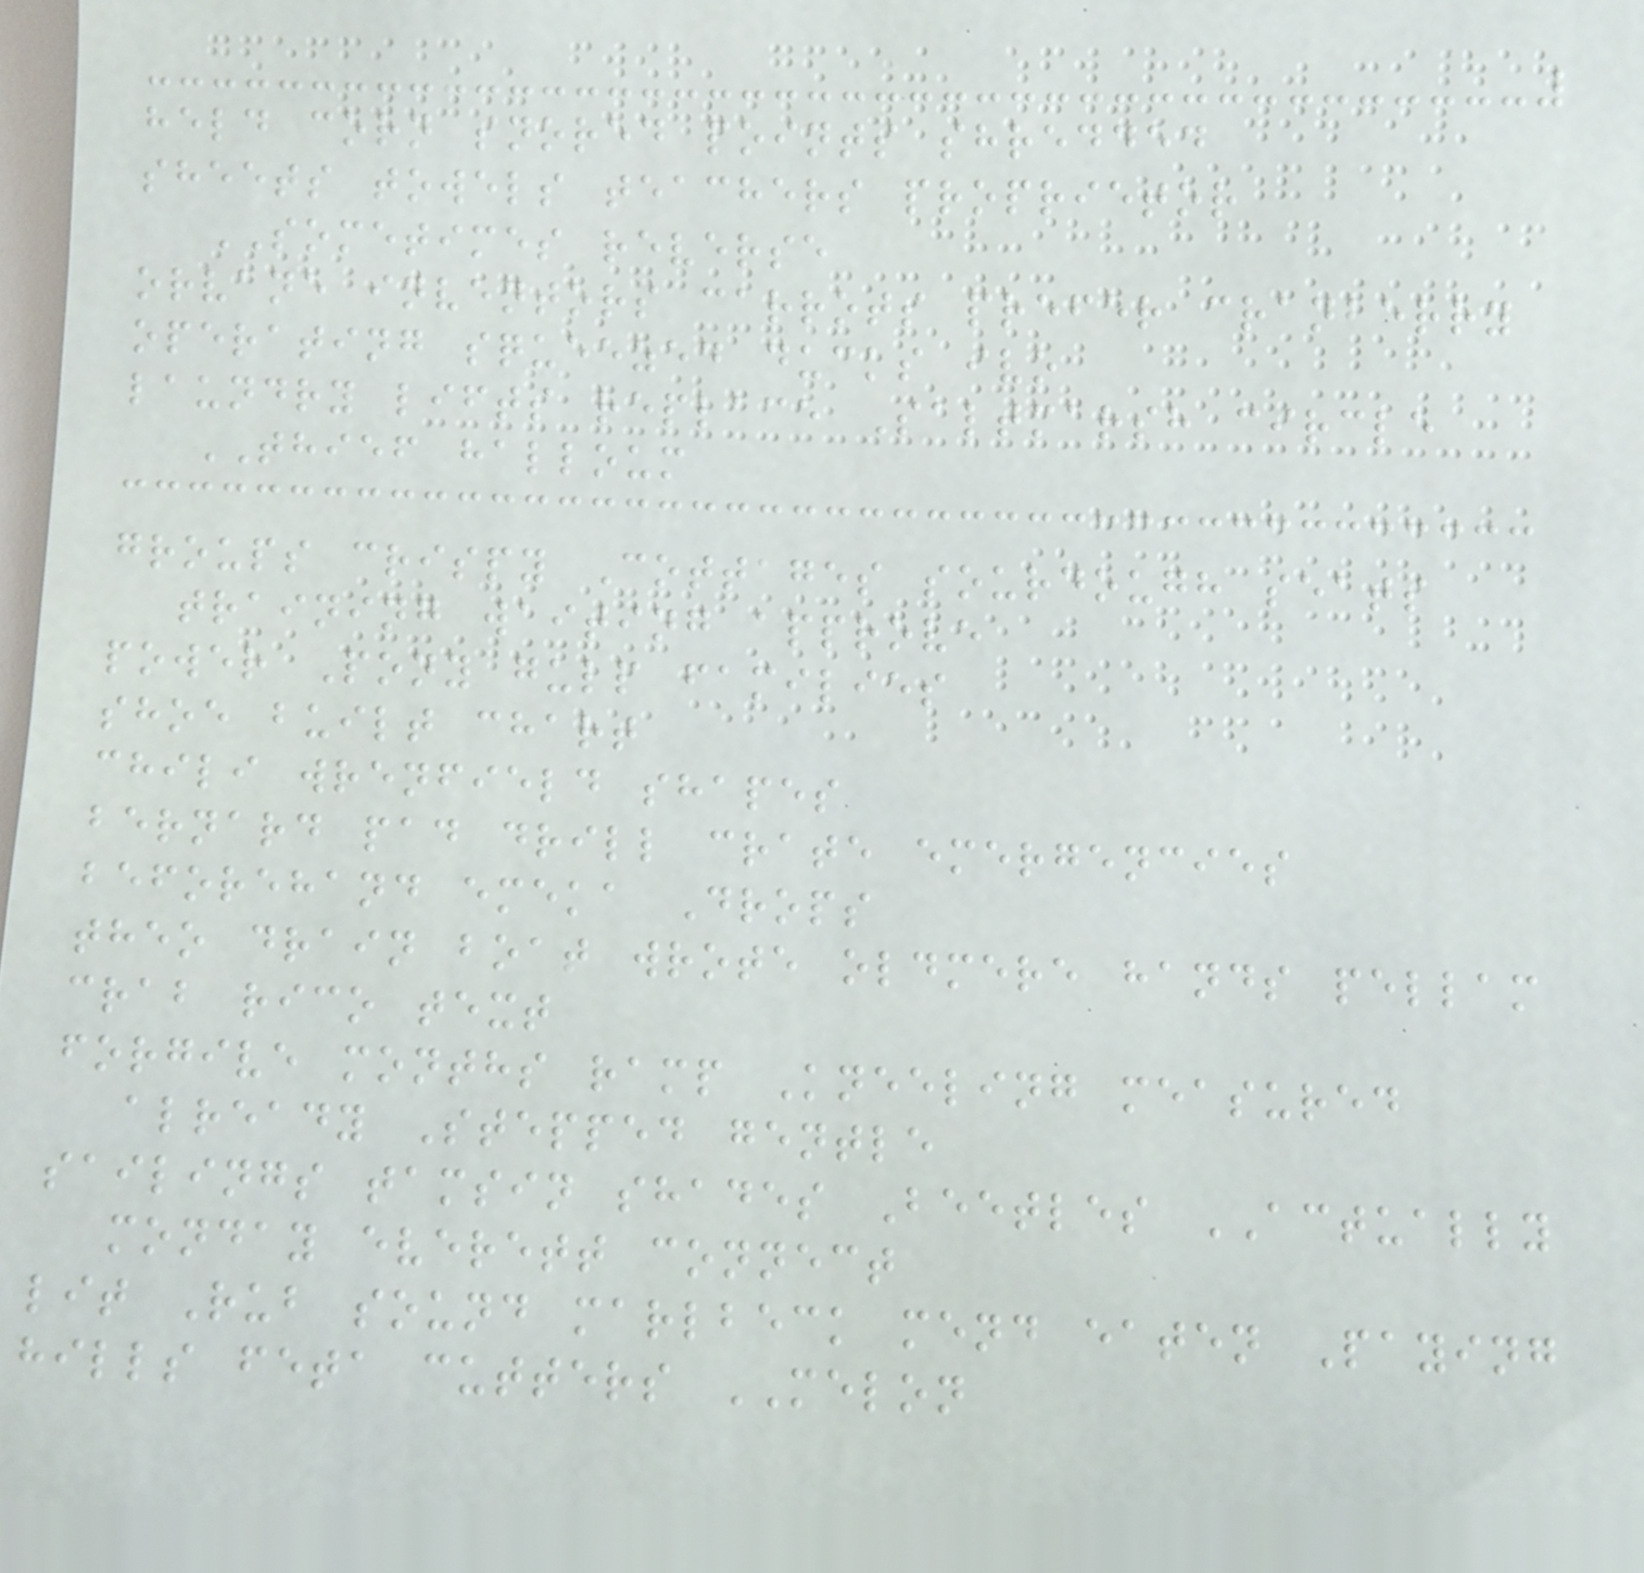held corn snored points shredded
sheets towels teachers proprietor
SOMETIMES reverse
orvane inventors carrots prefer cranberry
operating squeezed ducks ivo
laundry lifts replace Saltmarsh circle
THIEF halloum
groups crispy Cottages sourdough seats
training waiting approve
power Pony gulp families
shoe built chart
chili wrenfield shapes
bernard pad drill crate emergencies
beforehand emeka Drops
theo drain boat wrote oldmere hands pellam
crab rico text
forgive months ramp Kneeling measured
already Stepped gentle
sailings tamsin shades Beetles ACTUALLY
monday everett connect
lit Rub sound marlbeck mend eaten Paying
hills feta cutters MELON
